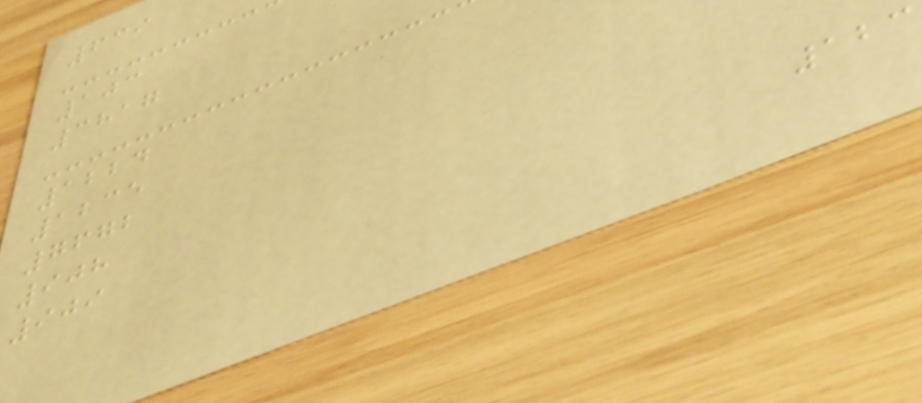639
103
3817
1224
1235
7672
908
909
123
